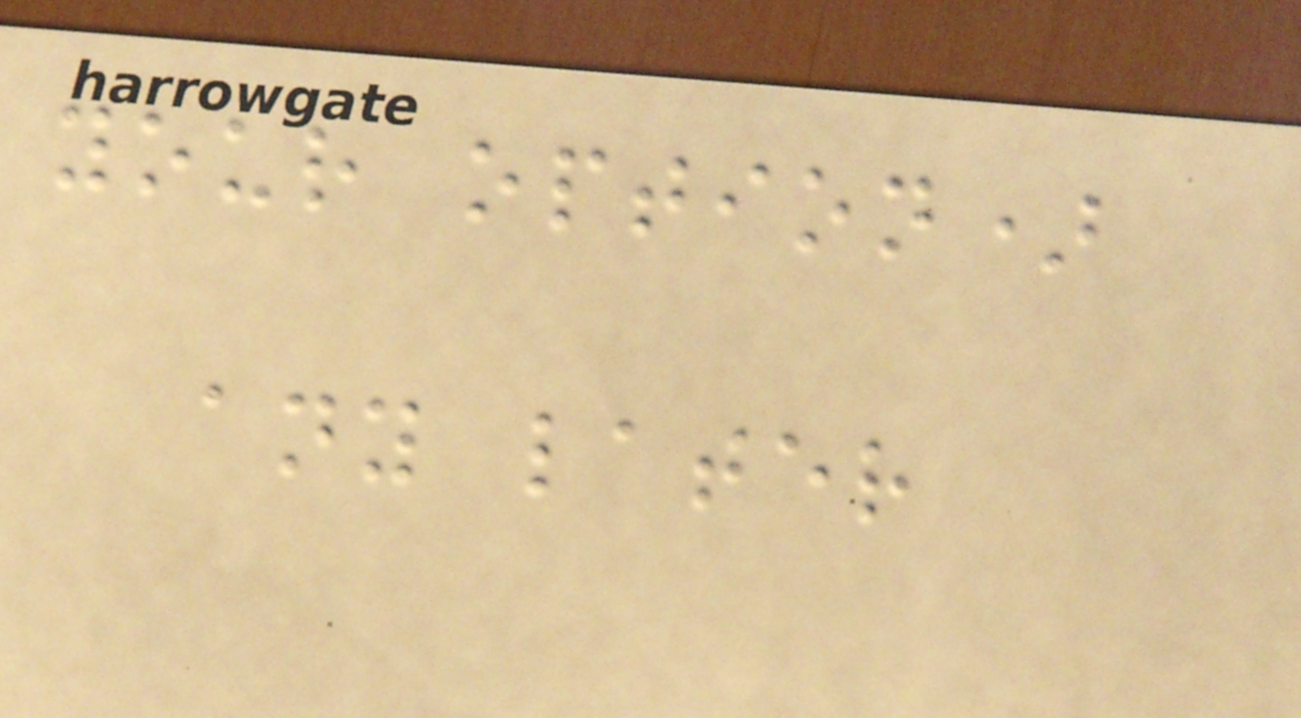your option)
any later
